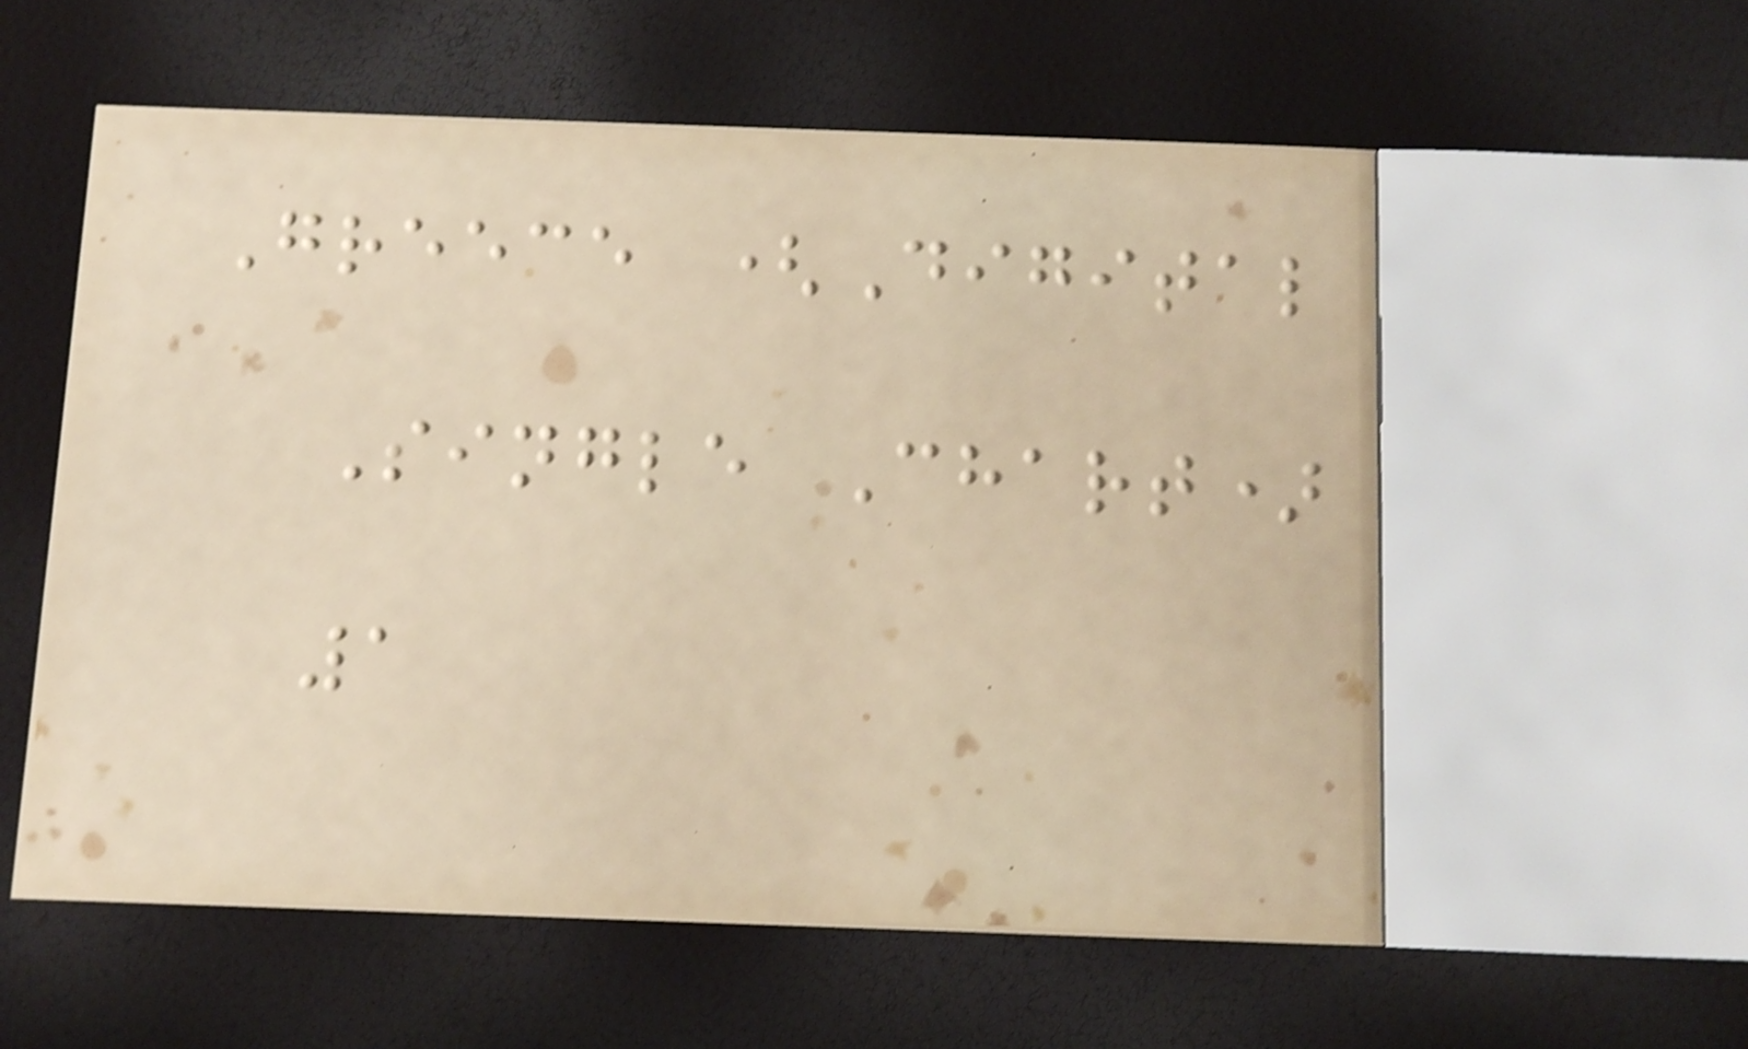Greece (Digital
Single Chart)
1
